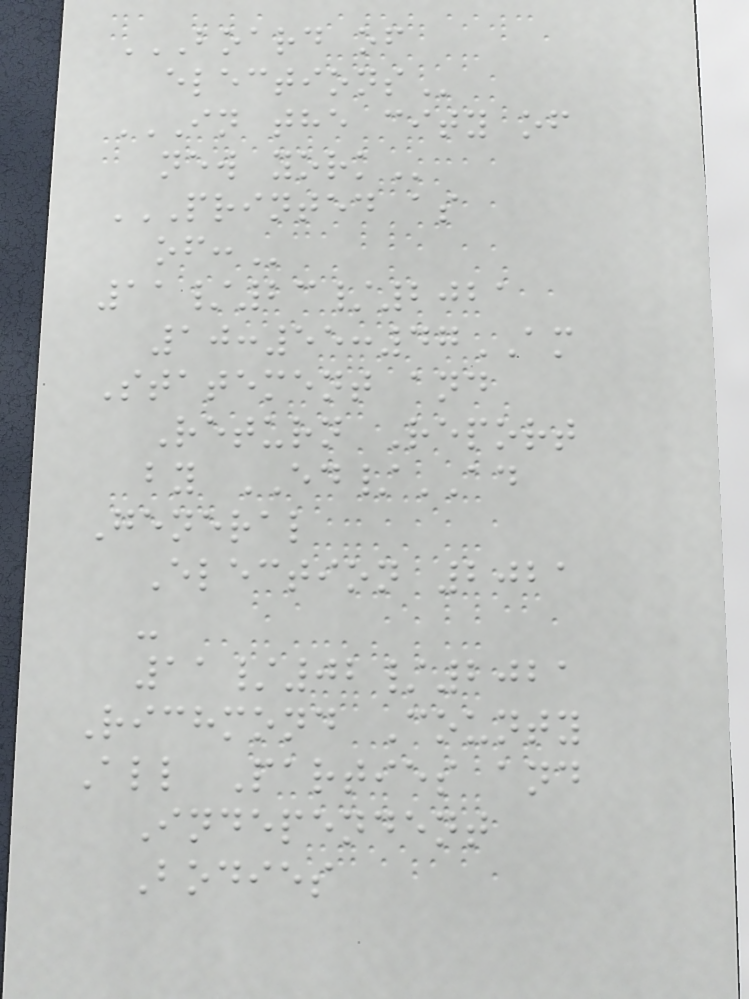BOARD OF
ELECTIONS
IN THE CITY OF
NEW YORK
PRINTED AS
OF:
11/23/2021
10:55:47AM
Statement and
Return Report
by ED/AD
General
Election 2021
-
11/02/2021
Richmond County
All Parties and
Independent
Bodies
